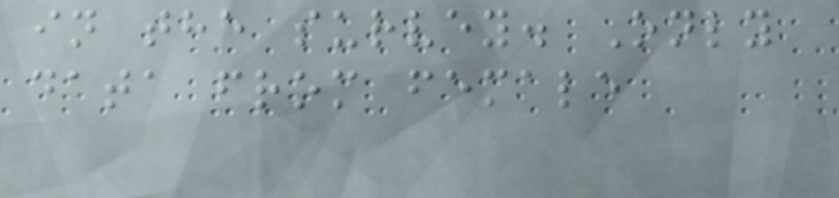in the survey. Only
data from female
